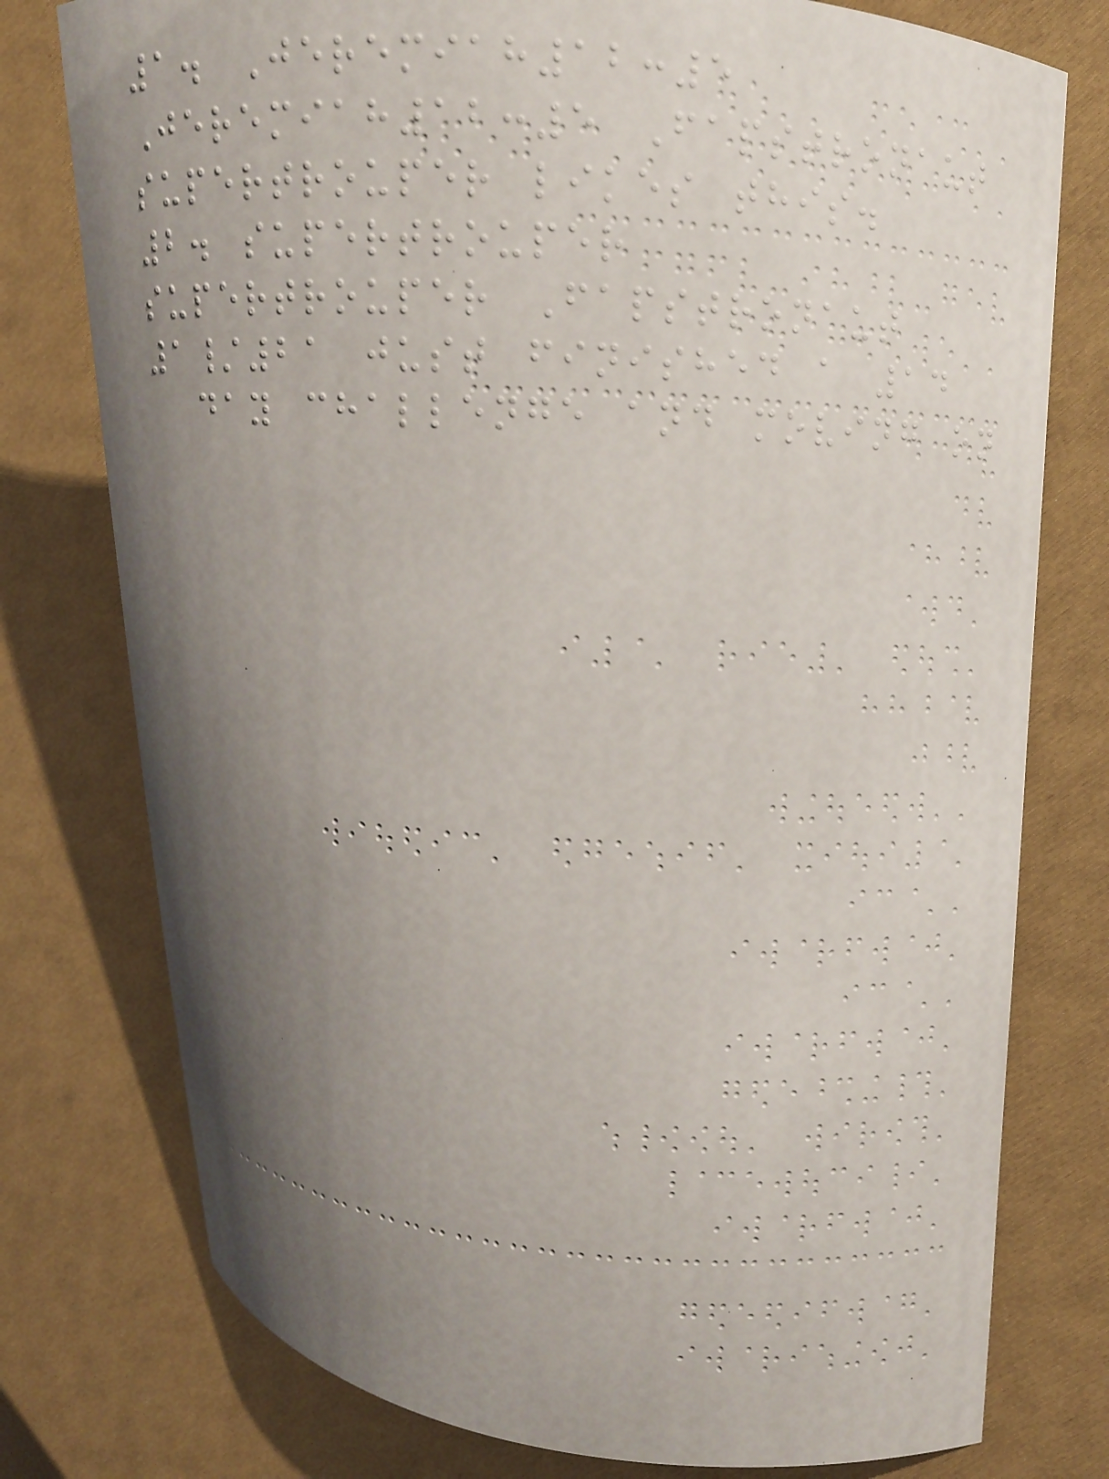1. Jeremiah12:5
Jeremiah12:5 Fapstronaut
supertrouper likes this.
2. supertrouper
supertrouper Fapstronaut
1/21 just finished a 14
day challenge and moving on
